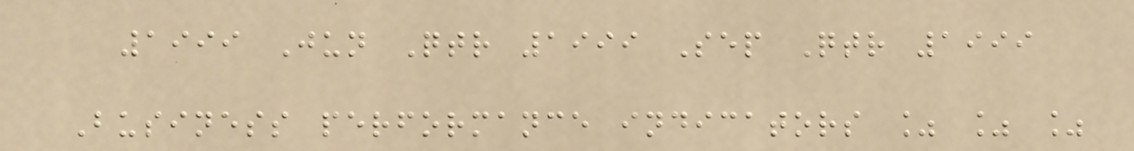1999 Jun Qtr 1999 Sep Qtr 1999
Business performance indicators % % %
